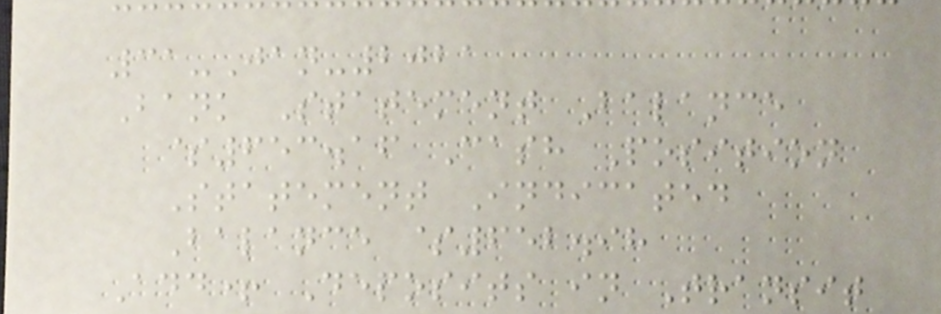31-Jan-2021
Bank Statement Balance
$653.16 Cash Position
Statement Indicated
Balance $652.98
Add+ Deposits in Transit
